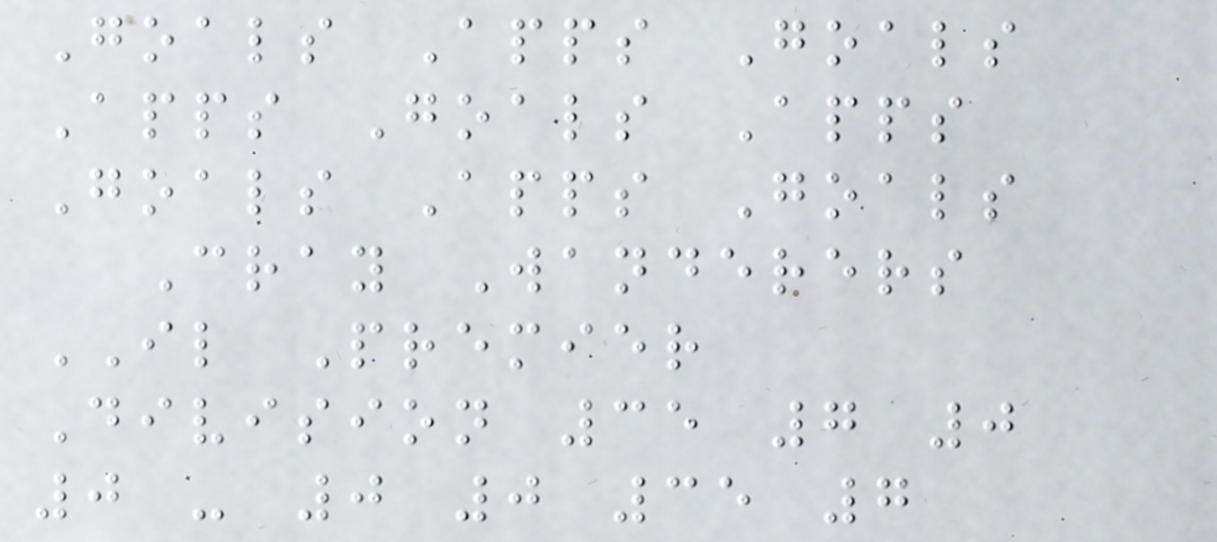Goals Apps Goals
Apps Goals Apps
Goals Apps Goals
Cray Wanderers
IL Premier
Division 35 7 0
0 - 0 0 35 7
